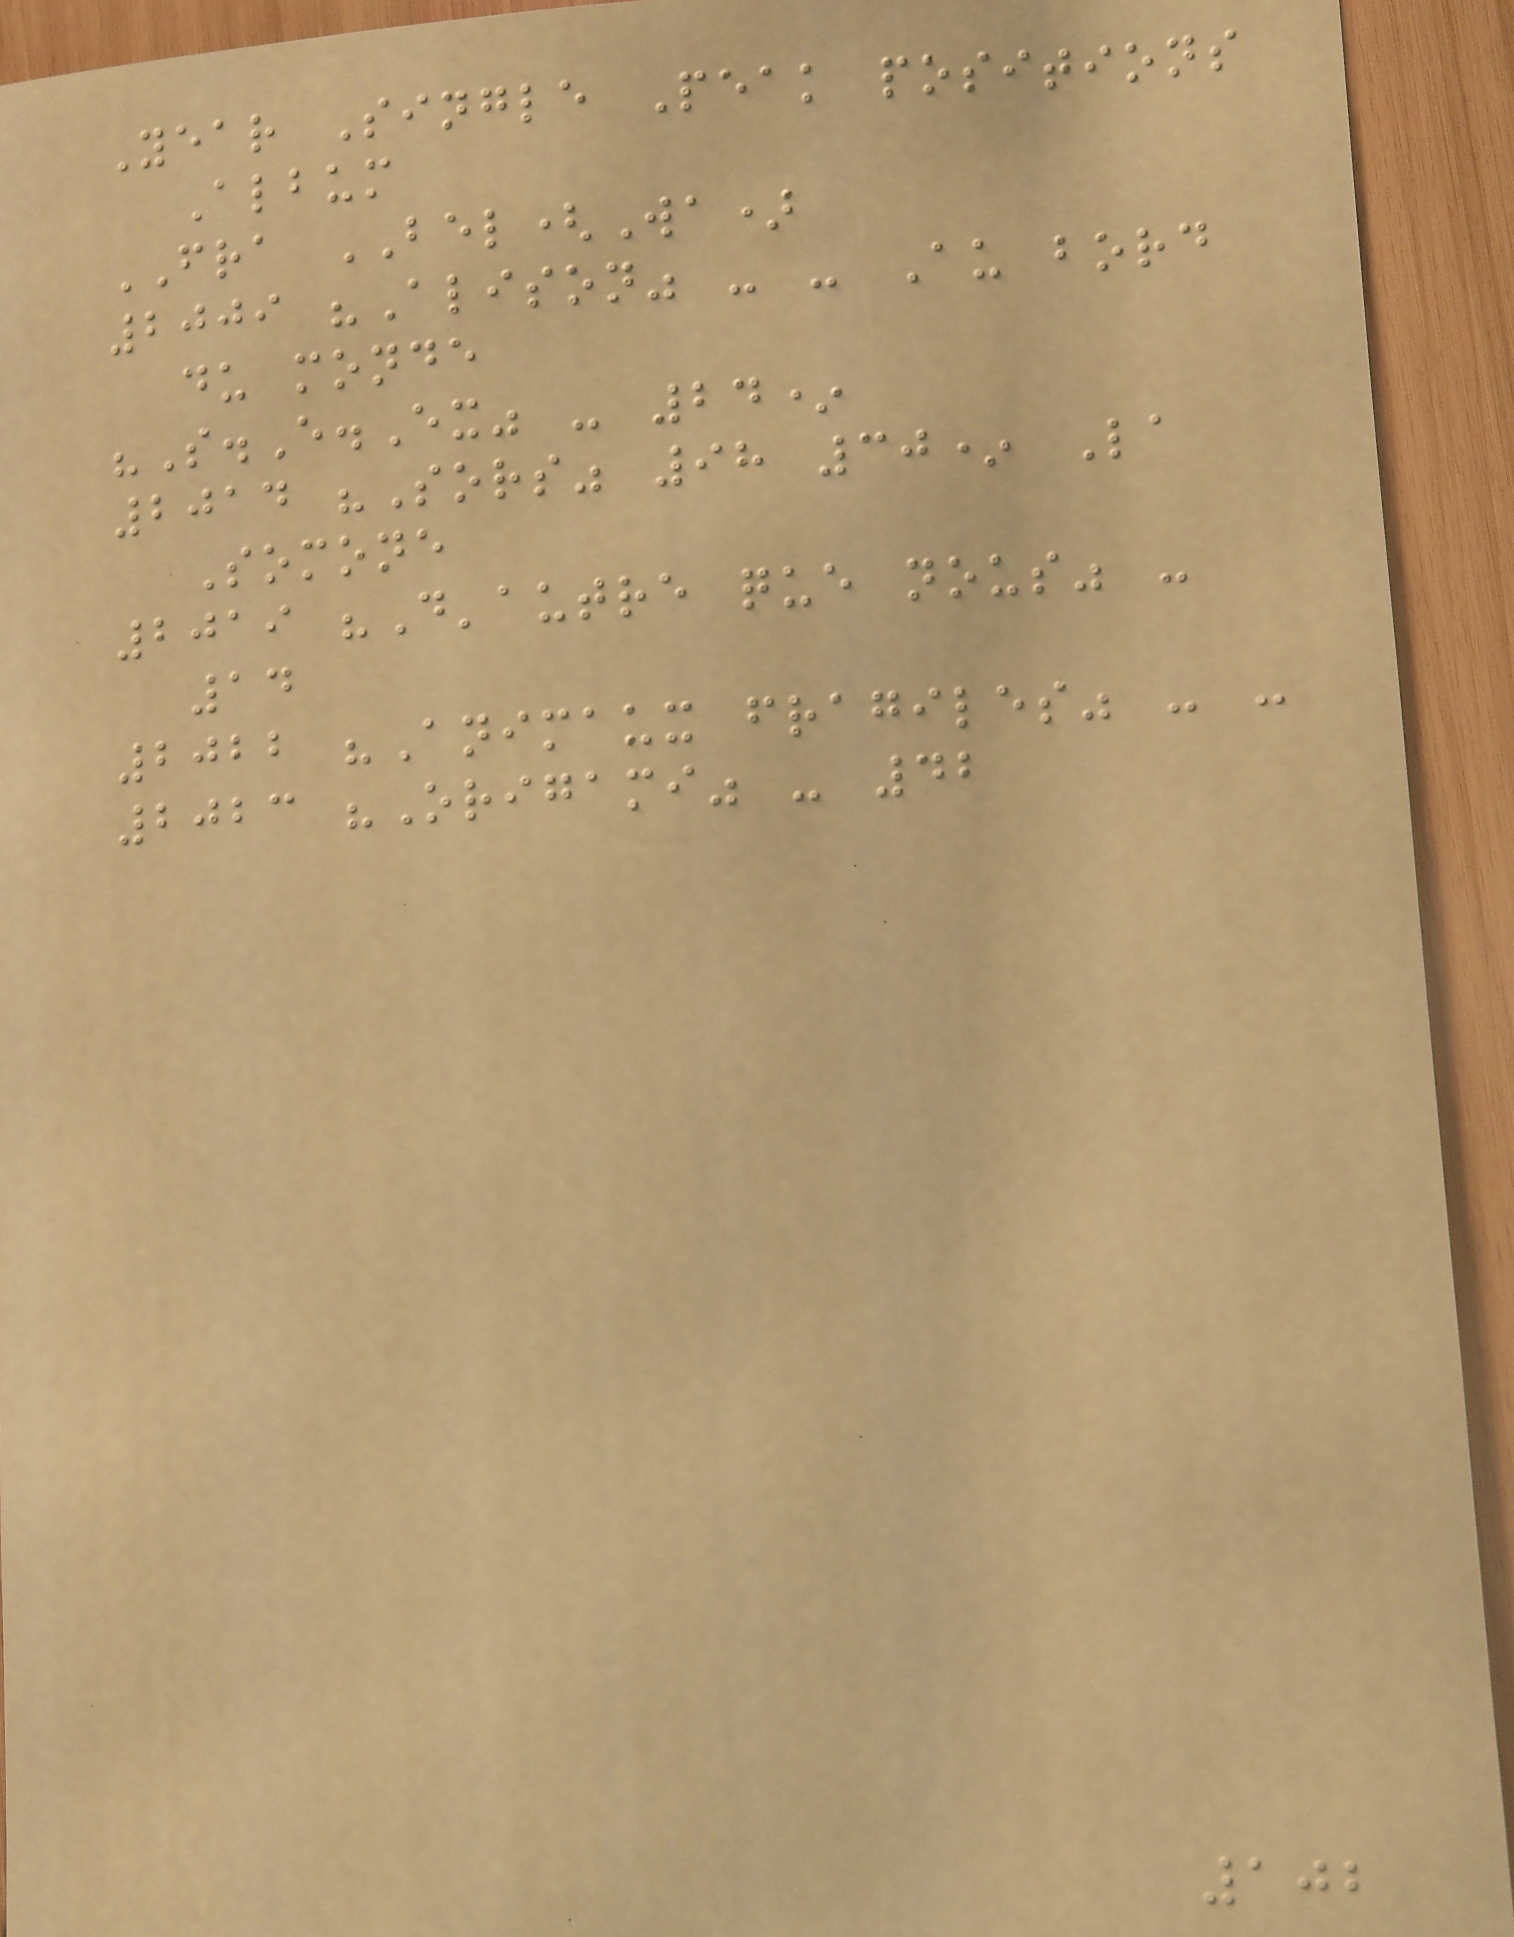Year Single Peak positions
Album
FRA BEL(Wa)
2009 "Alison" - - Au bord
du monde
"S.E.Ex" - 24*
2014 "Sors" 98 30* La
Somone
2019 "D'autre que nous" -
14
2022 "Animaux fragiles" - -
2023 "Origami" - 42
102
